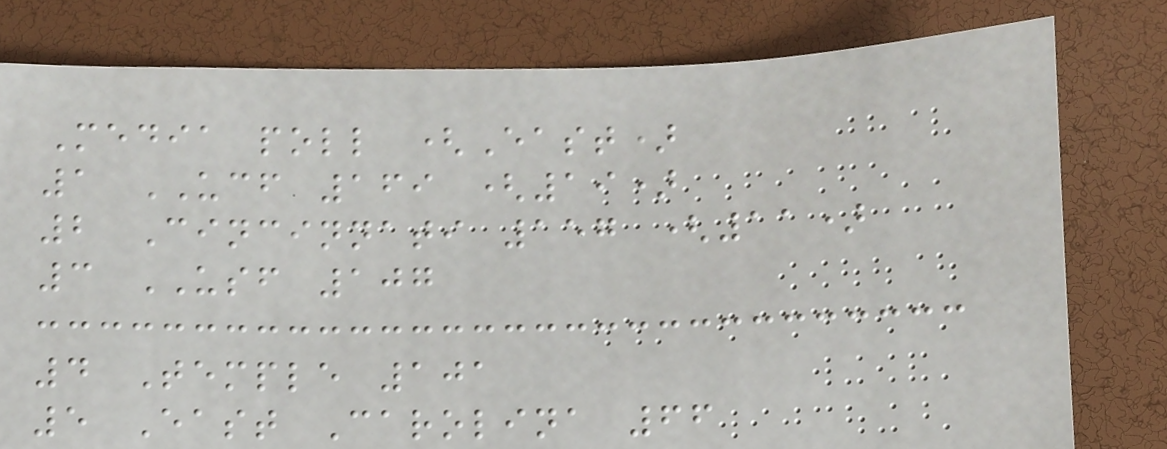Media poll (East)
1 UCF 169 (19)
2 Cincinnati 157 (11)
3 USF 107
4 Temple 101
5 East Carolina 66
